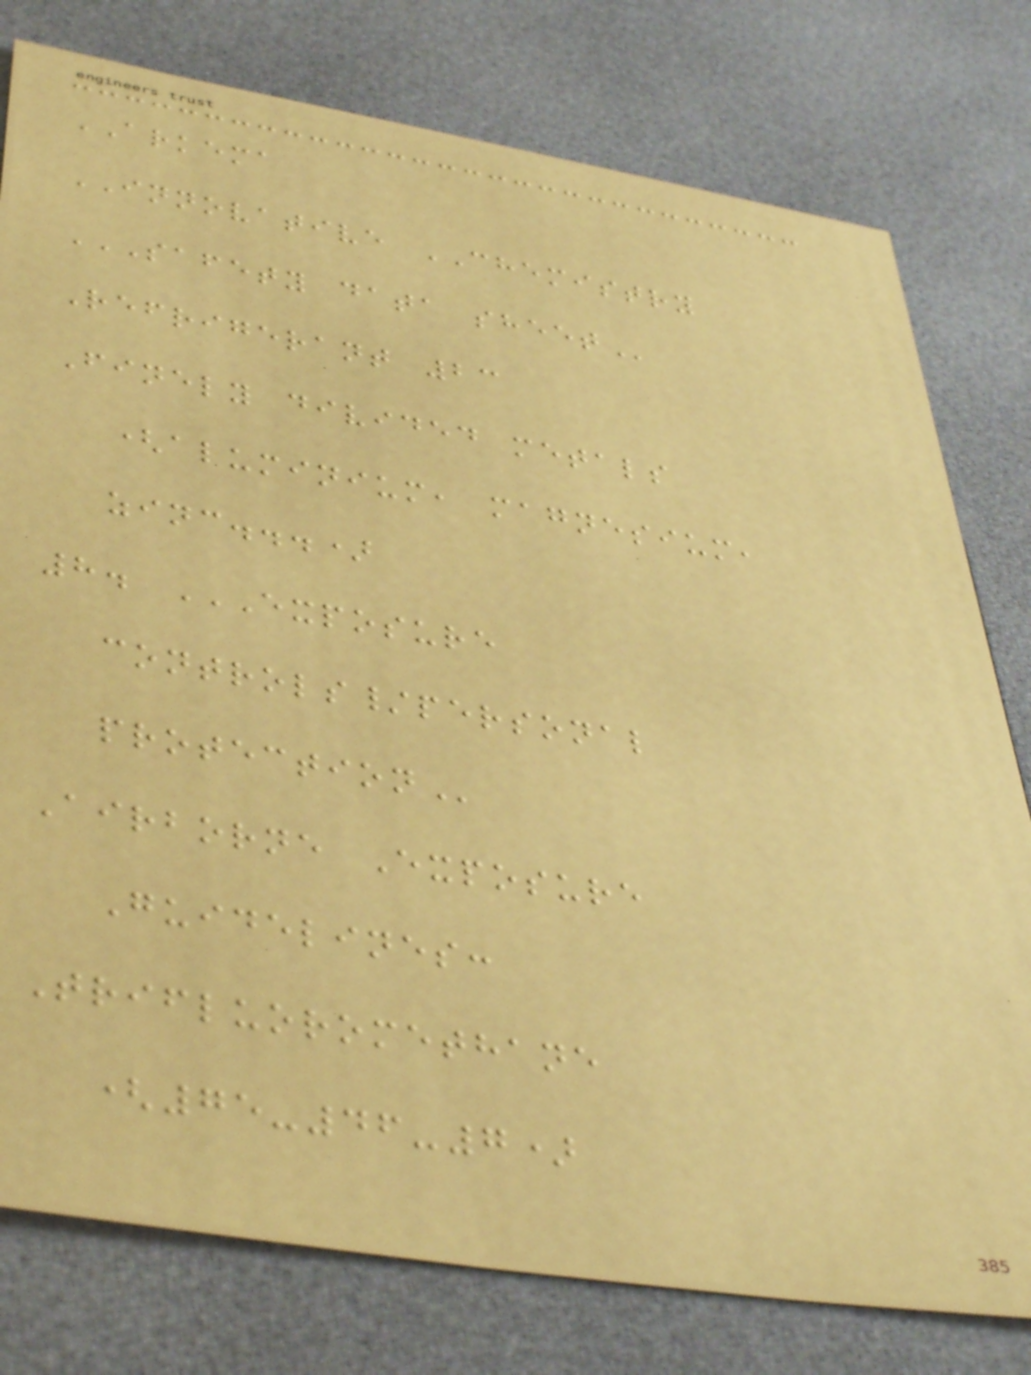ARKEMA
INNOVATIVE CHEMISTRY
SAFETY DATA SHEET
Refrigerant 23
Finely divided metals
(aluminium, magnesium,
zinc...)
8. EXPOSURE
CONTROLS/PERSONAL
PROTECTION
Airborne Exposure
Guidelines:
Trifluoromethane
(75-46-7)
